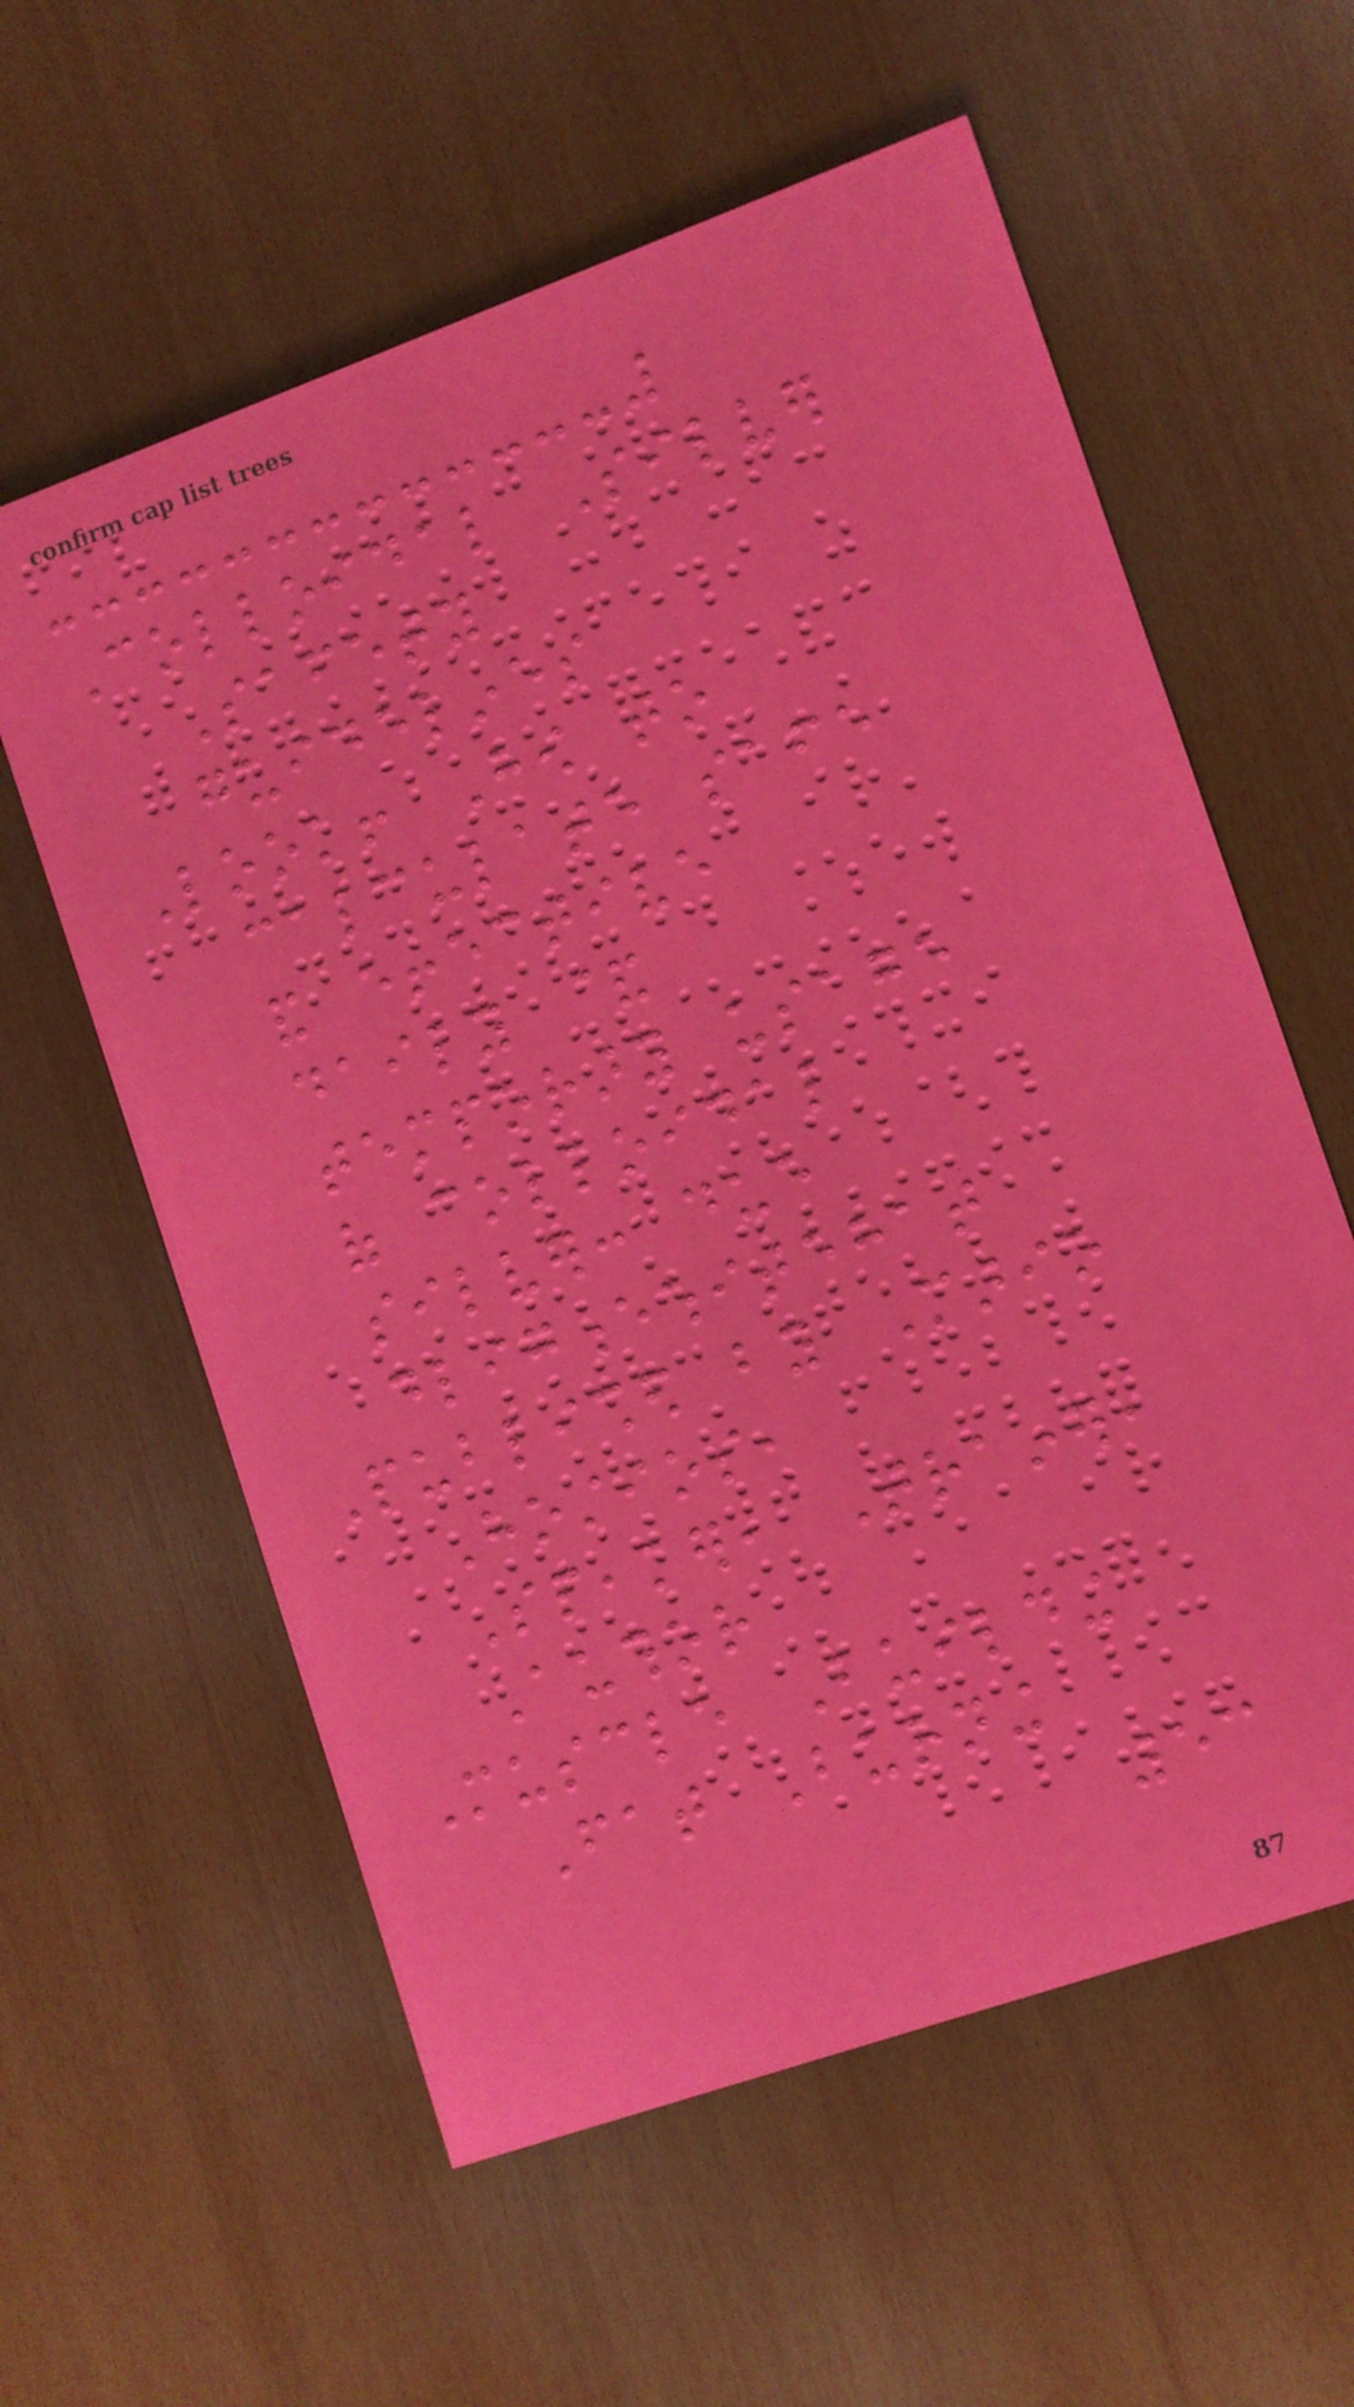Colloidal Silver
Safety
guidelines
Look! How to
calculate safe
and effective
daily &
temporary usage
of colloidal
silver: due
dligencewhitehat
Published by Mario
Hostios,
Speaker, Trainer,
Author
Muscle Building
Fat Burning
53
